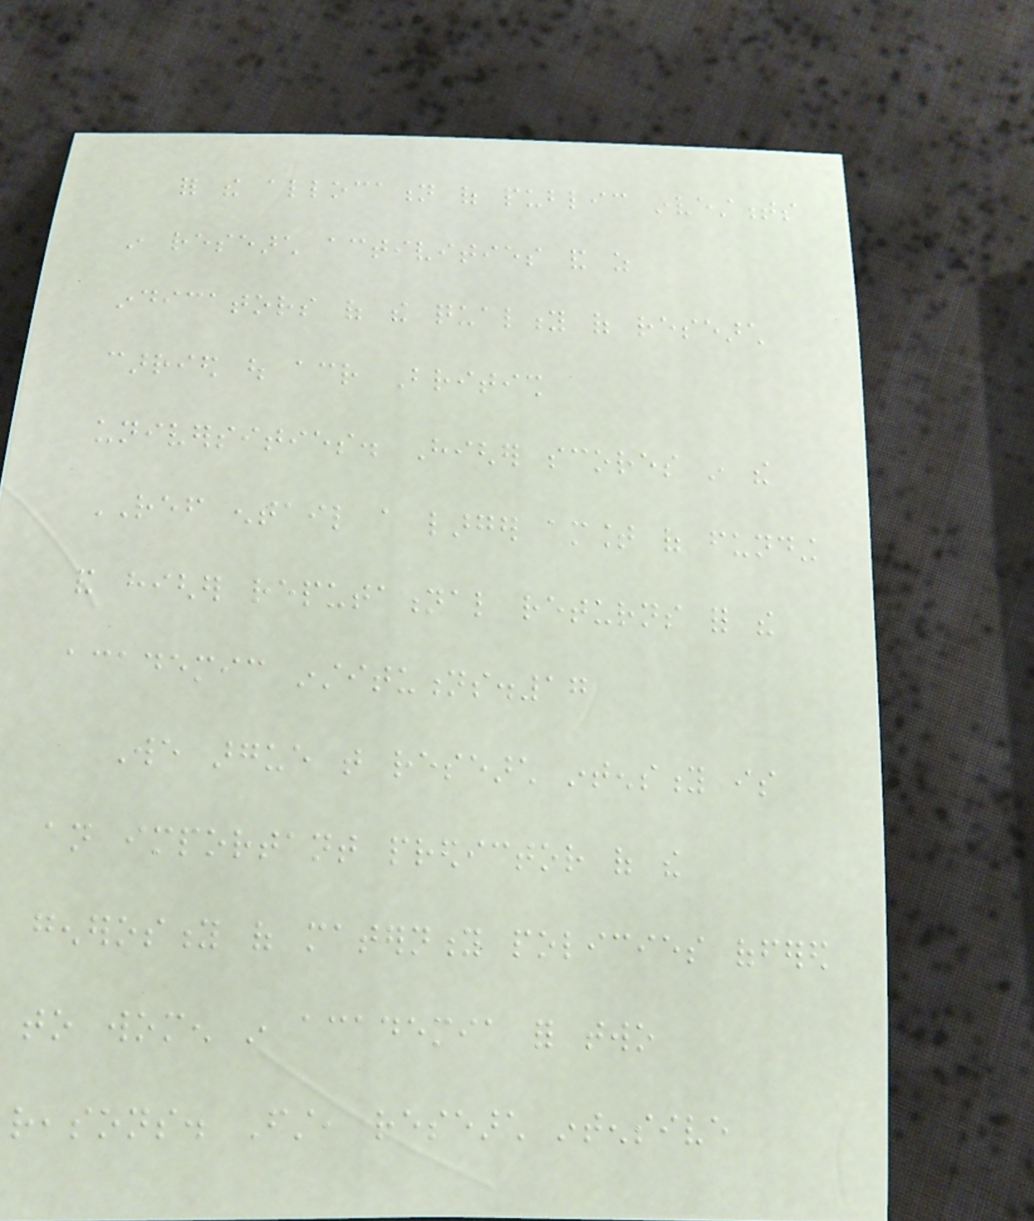for the allocation of public investments
in research activities and as
indicators of the quality of research
carried out across British
universities. Higher scores in the
REF entail a larger amount of funding
and higher reputational returns for the
academic institutions.17
We argue that research intensity is
an important predictor of the
generosity of maternity policies offered
to women in academia for two
reasons. First, research intensive
